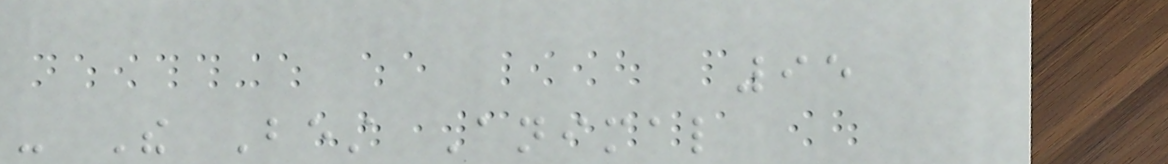95
- The Best Animal
